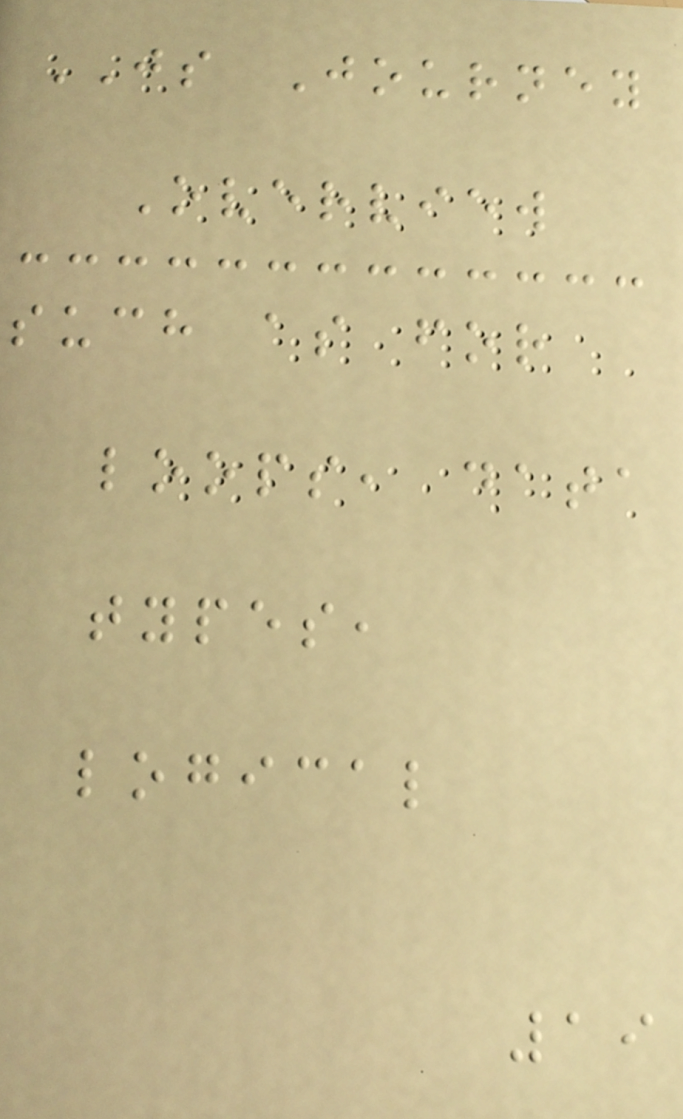JS Journey
Overview
such as for
loops, data
types,
logical
19
